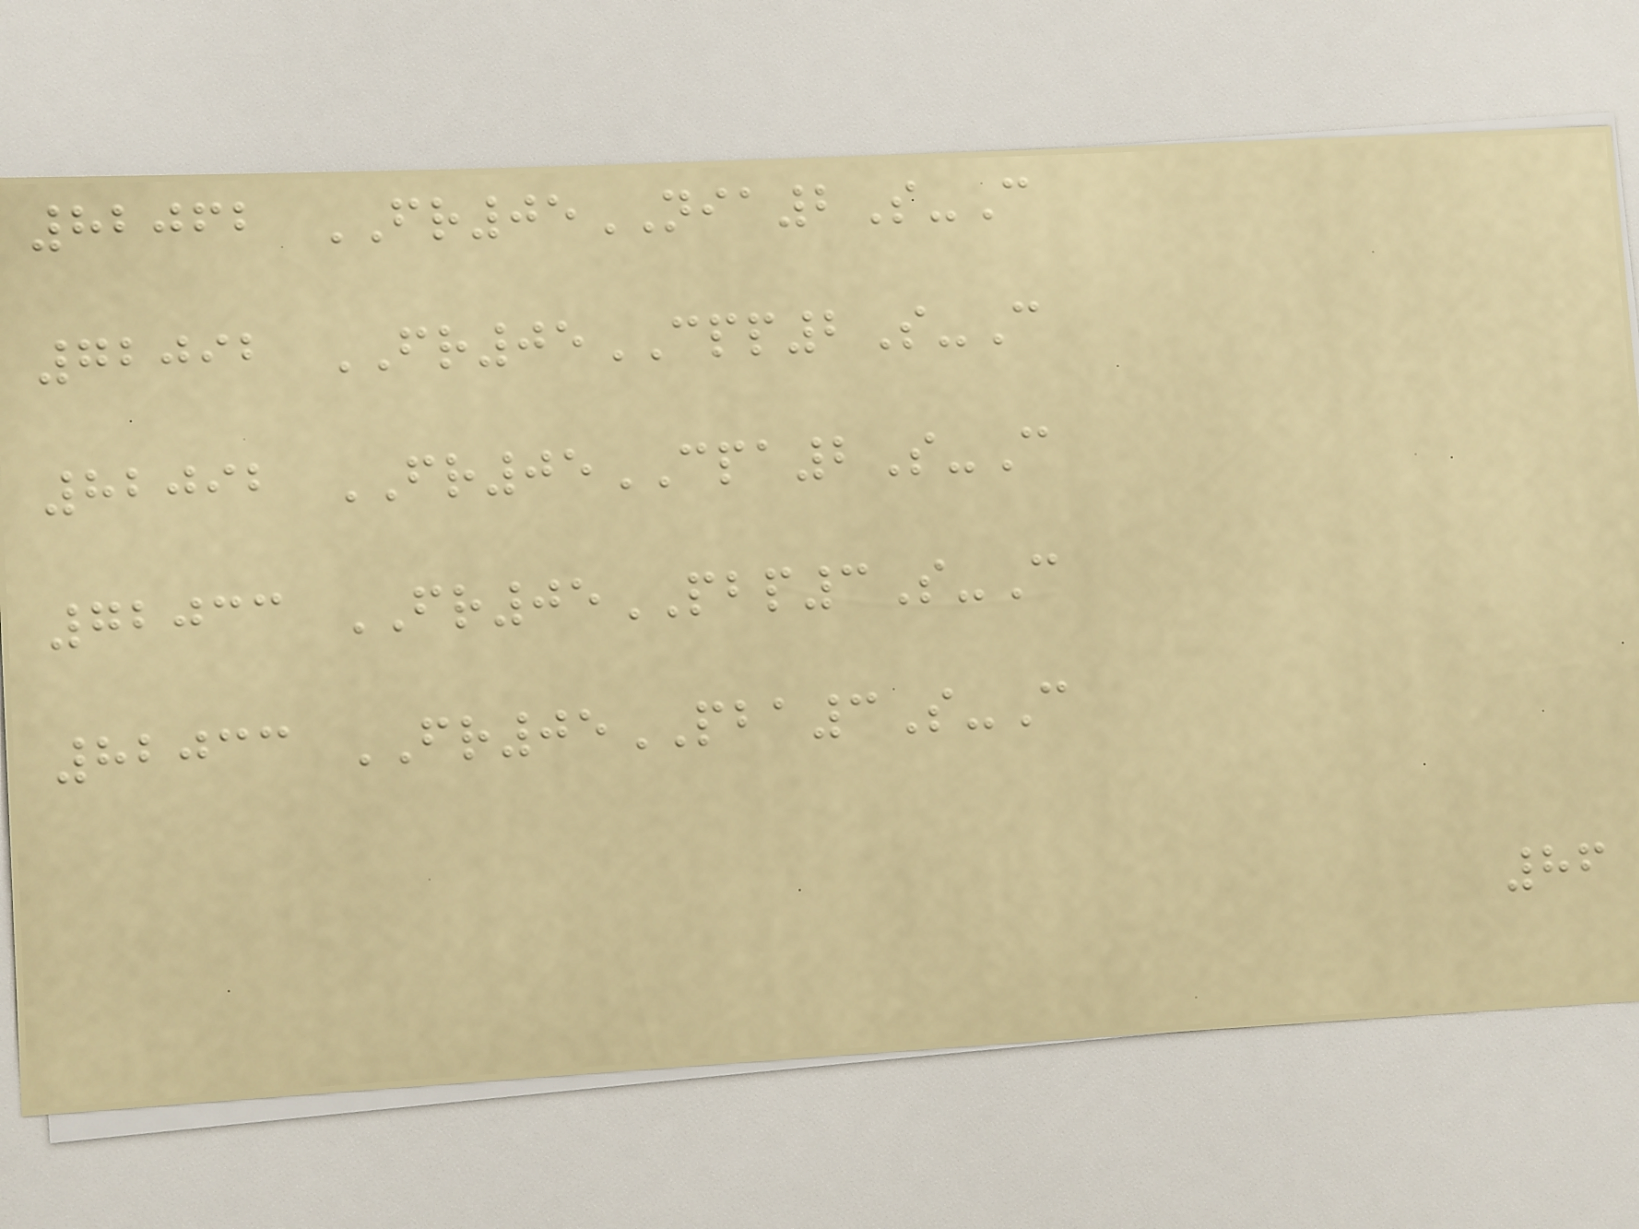82062 FR05NIA2S-C
72092 FR05CPP2S-C
82092 FR05CPA2S-C
72033 FR05PBP3S-C
82033 FR05PBA3S-C
86
